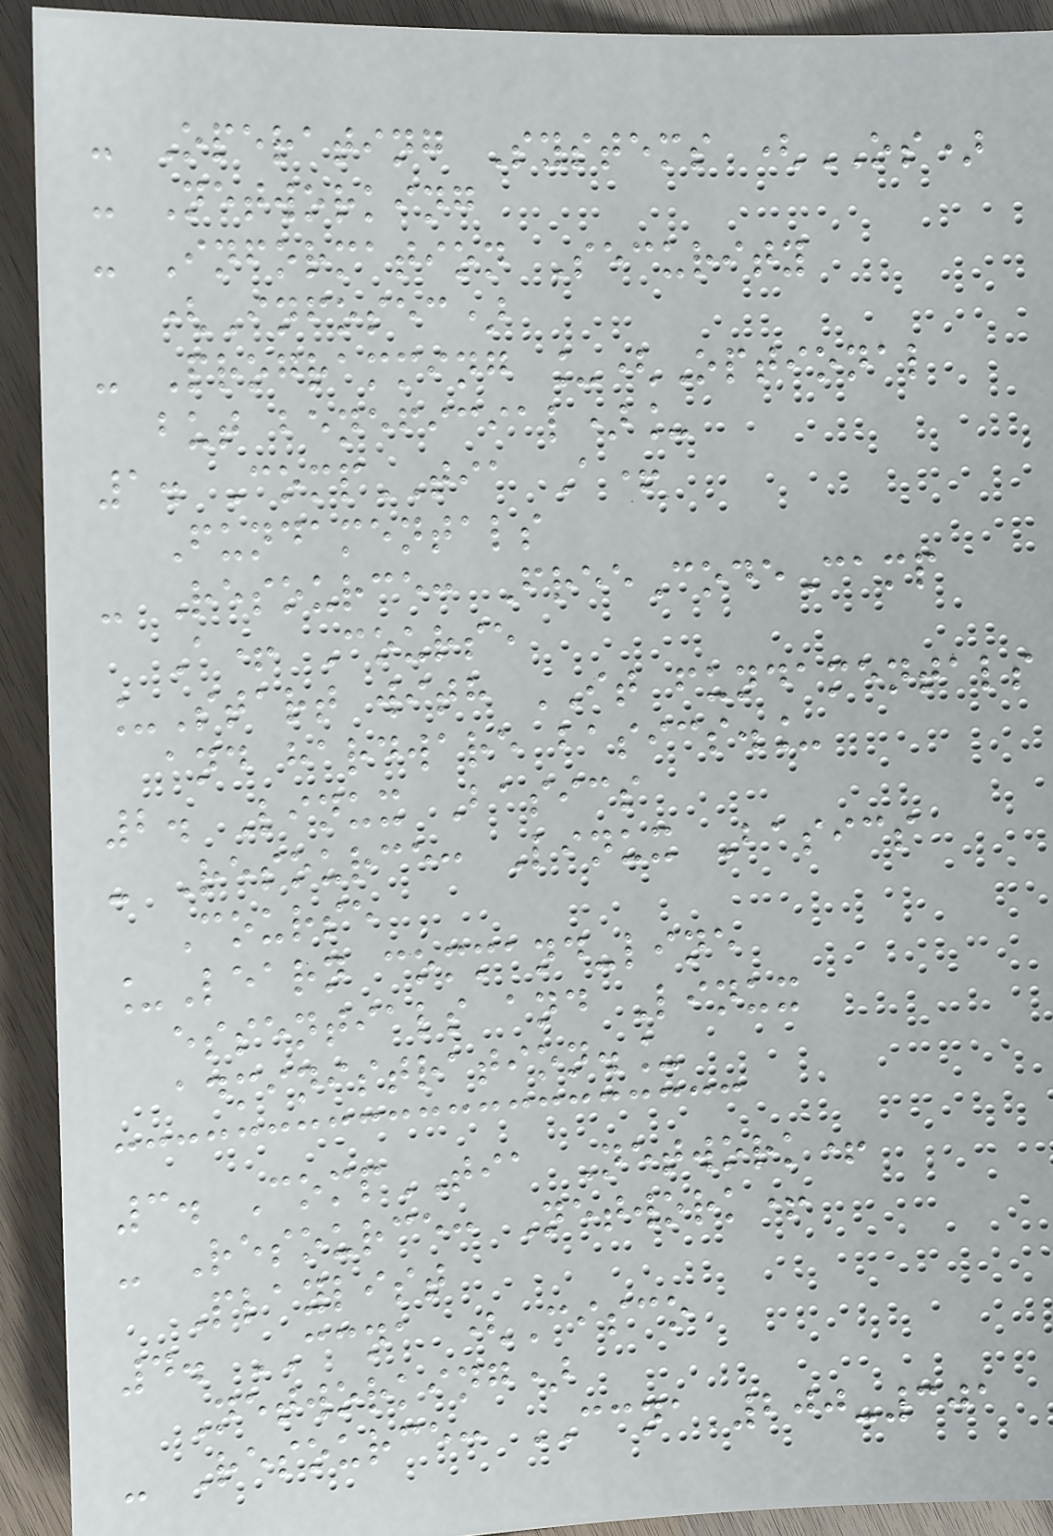- Operating Systems (OS)
- Networking
- Information Security
(Infosec)
- Programming _(Optional
but beneficial)_
1. CompTIA A+
Fundamentals
- Resource: FreeCodeCamp
A+ Course
_Start with IT fundamentals
and hardware basics._
2. Linux Basics
- Resource: Linux Basics
Course
_Learn command-line
essentials and Linux
administration._
3. CompTIA Network+
- Resource: Network+
Playlist
4. CCNA (Cisco
Networking)
- Resource: CCNA 200-301
